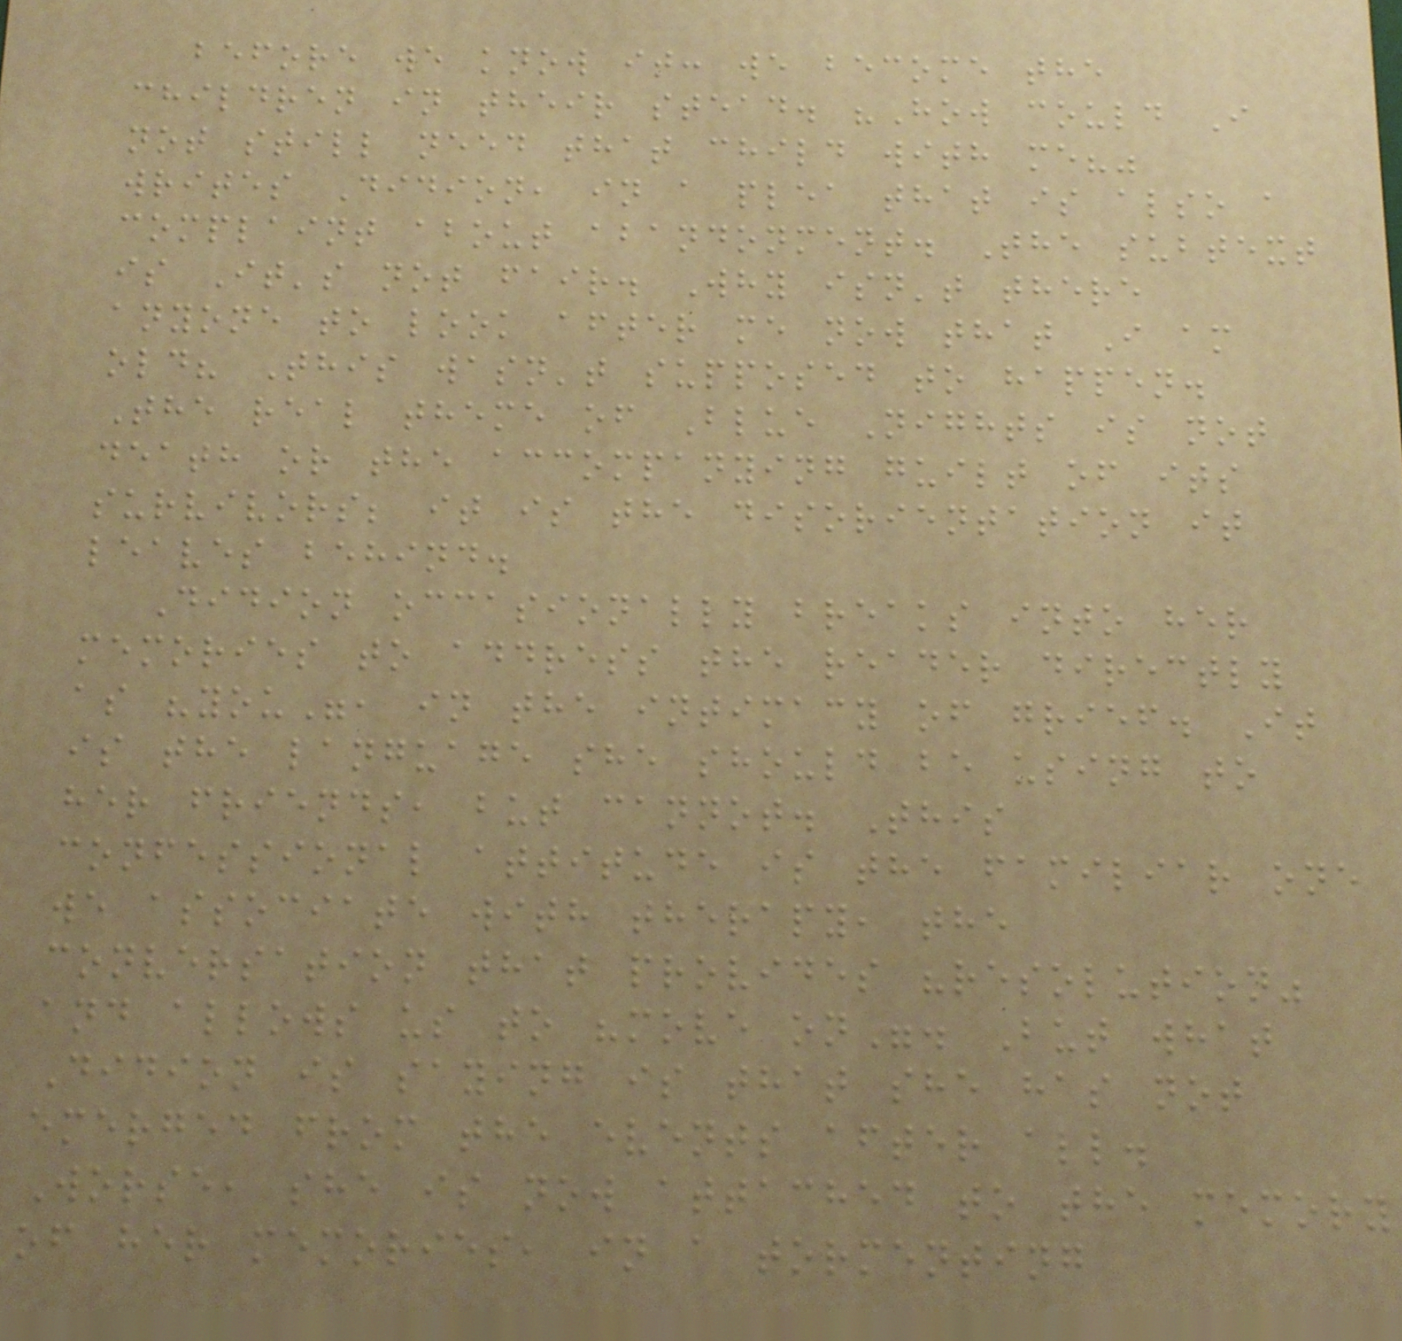before we know it: we become the
children in their stead. "How could I
not still need that child with me?"
writes Didion, in a plea that is also a
complaint about abandonment. The subtext
is It's not fair. Why isn't there
anyone to look after me now that I am
old? This wasn't supposed to happen.
The real theme of Blue Nights is not
death or the accompanying guilt of its
survivors; it is the disorientation it
leaves behind.
Didion occasionally breaks into her
memories to address the reader directly
as "you", in the intimacy of grief. It
is the language she should be using to
her friends, but cannot. This
confessional attitude is the familiar one
we associate with therapy, the
conversation that provides "resolution"
and allows us to "move on". But what
Didion is saying is that she has not
emerged from the events after all.
Worse, she is now attached to the memory
of her memories, in a tormenting
